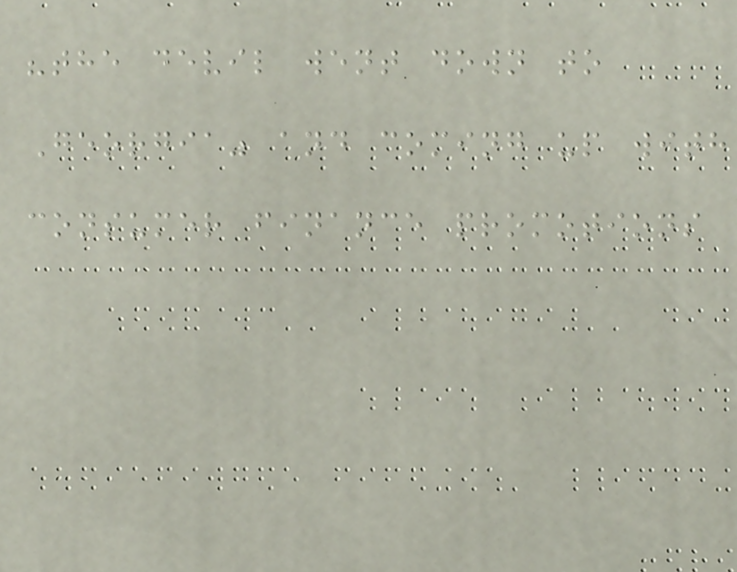"the devil went down to
Georgia" and coming up with
consumer finance promotions
